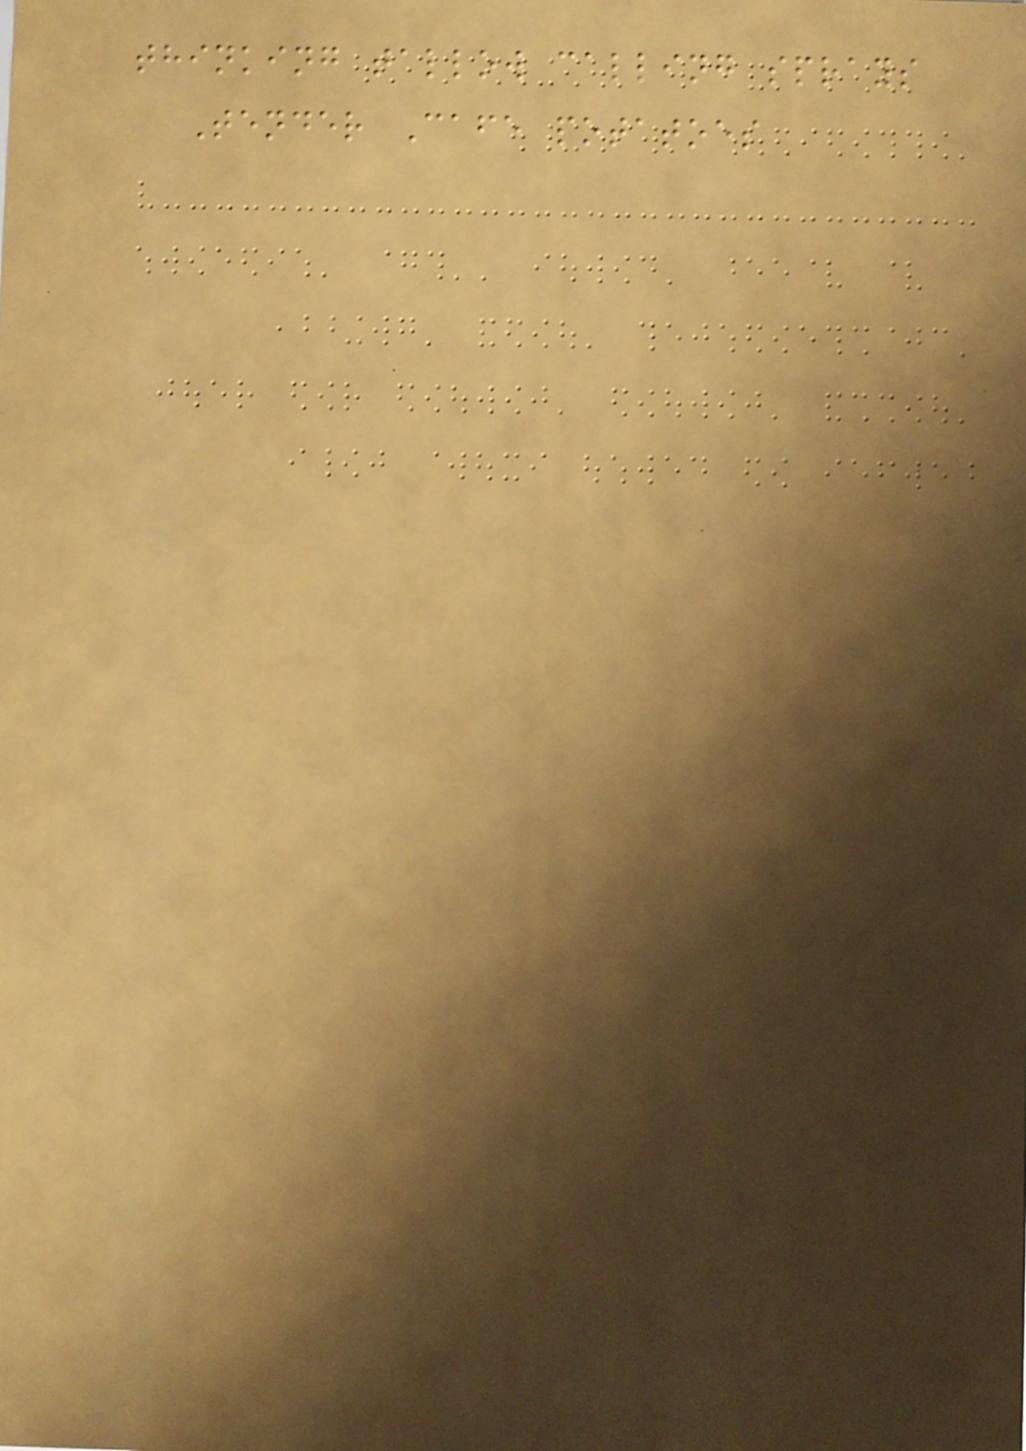thinking tallow calling sprays
Tender Cafe potatoes
